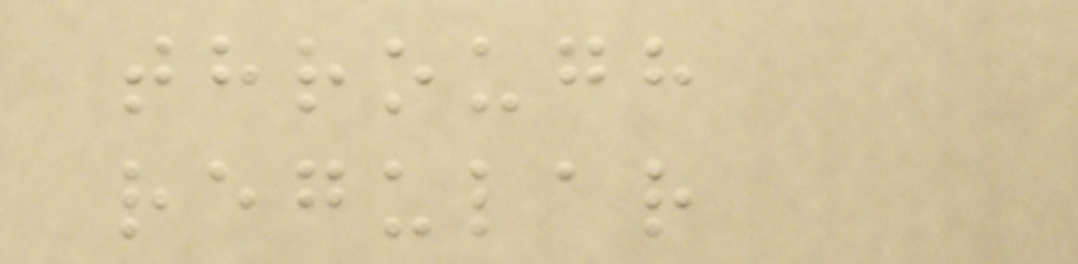through
regular
